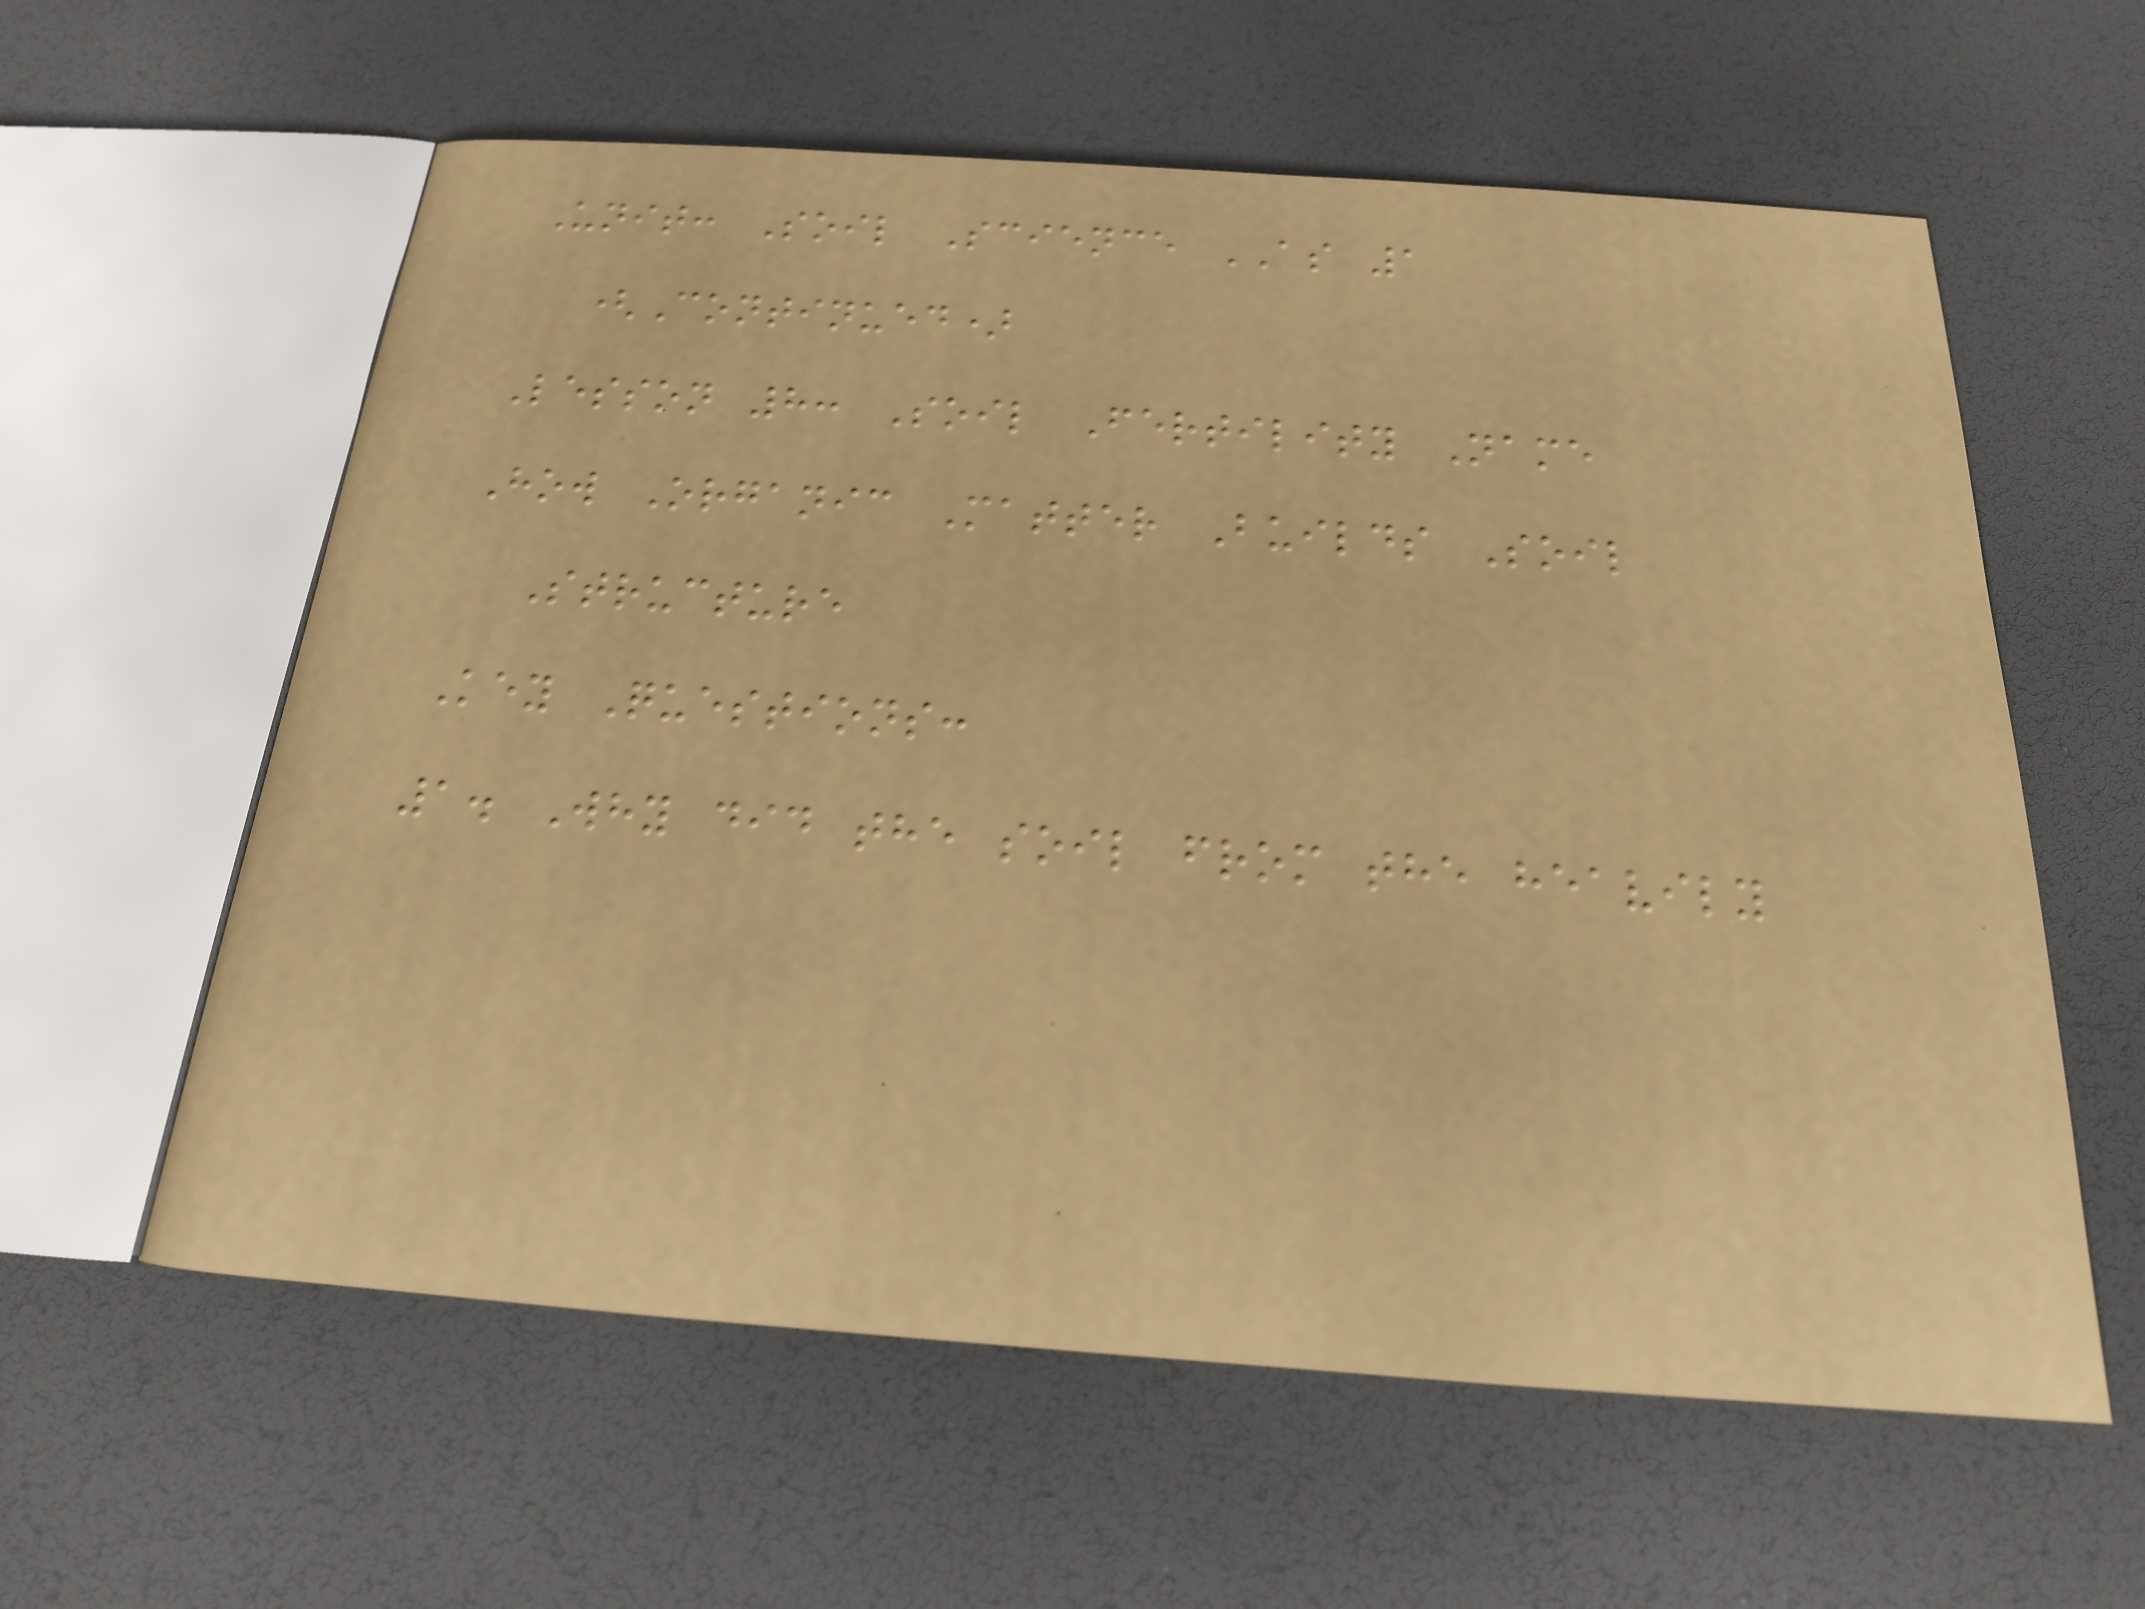Unit: Soil Science AS 1
(Continued)
Lesson 8: Soil Fertility Name
How Organic Matter Builds Soil
Structure
Key Questions:
1. Why did the soil from the heavily
